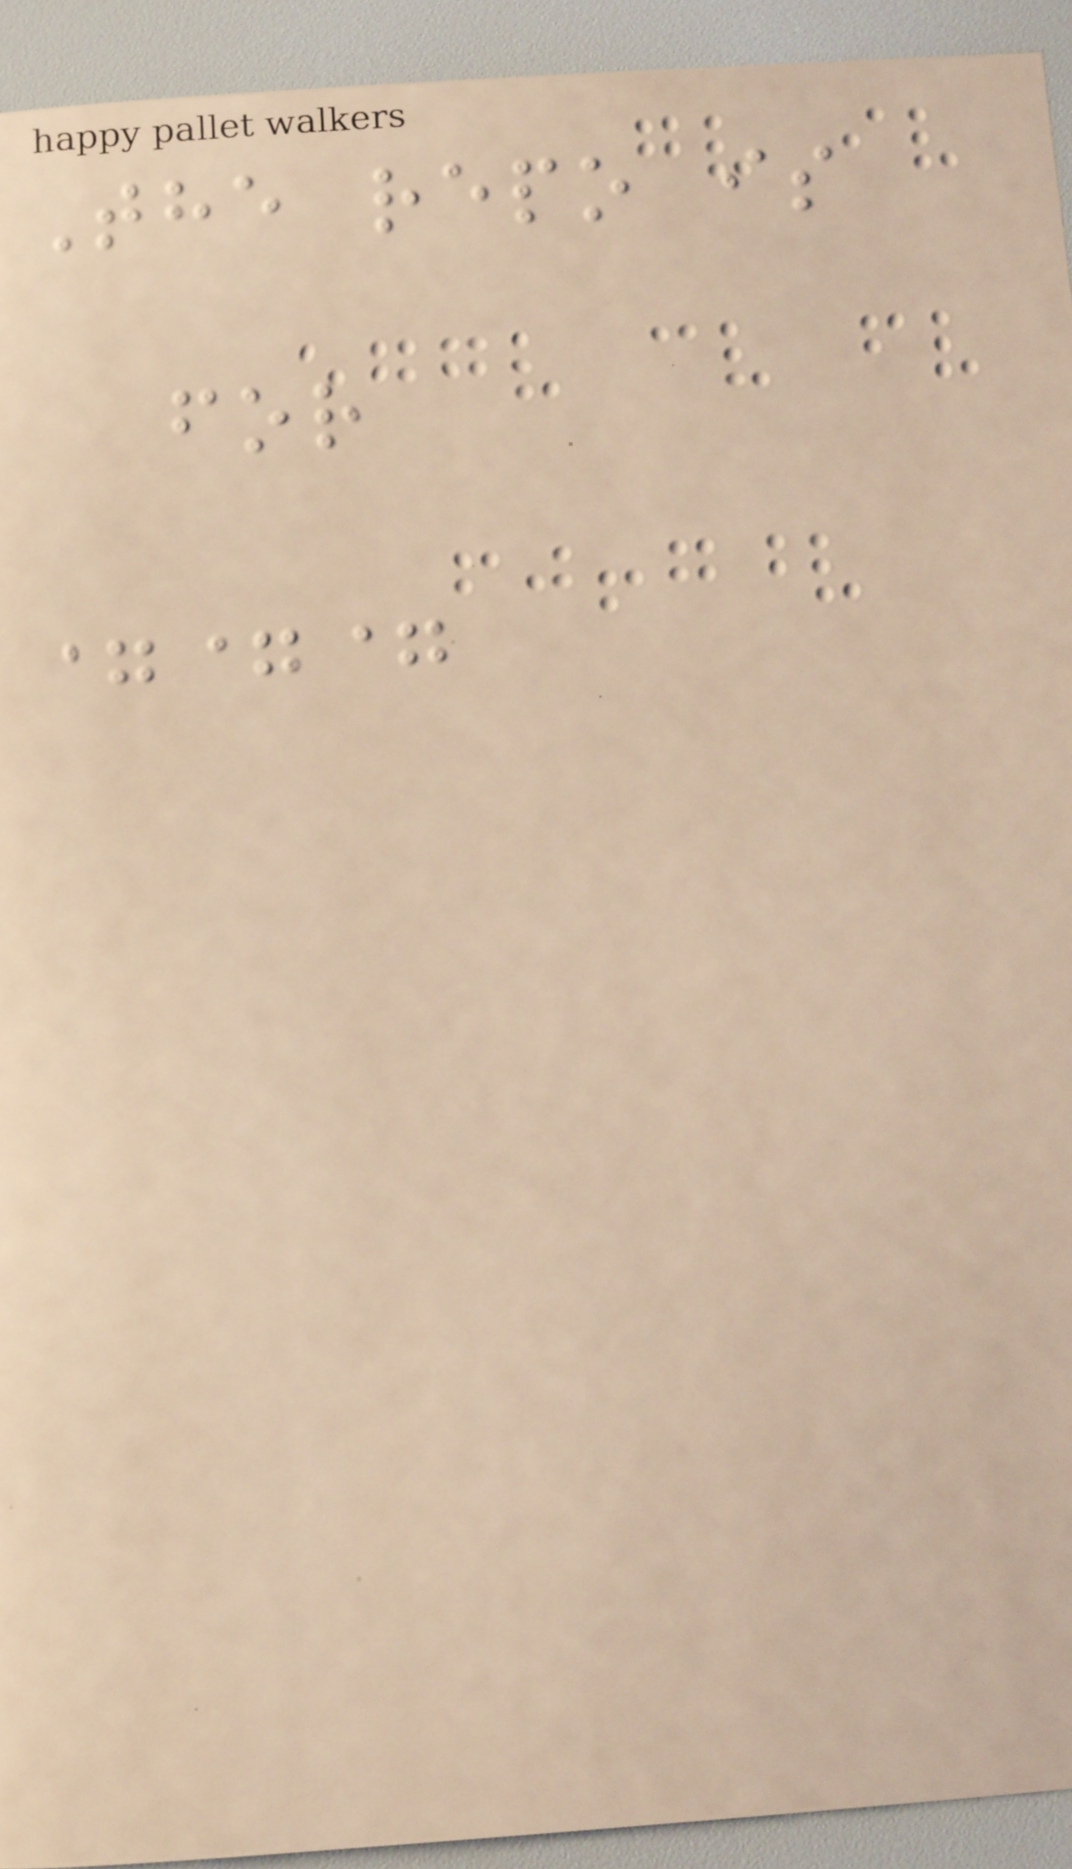The repo is
for
===
